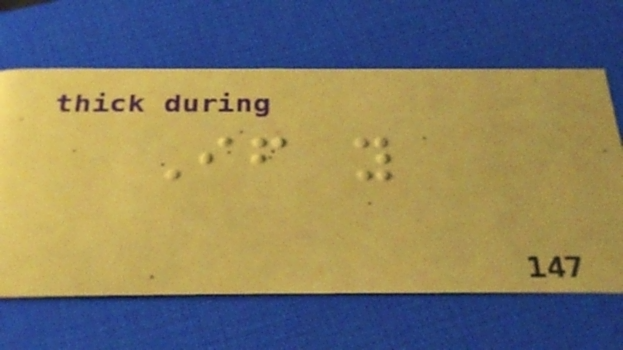If you
